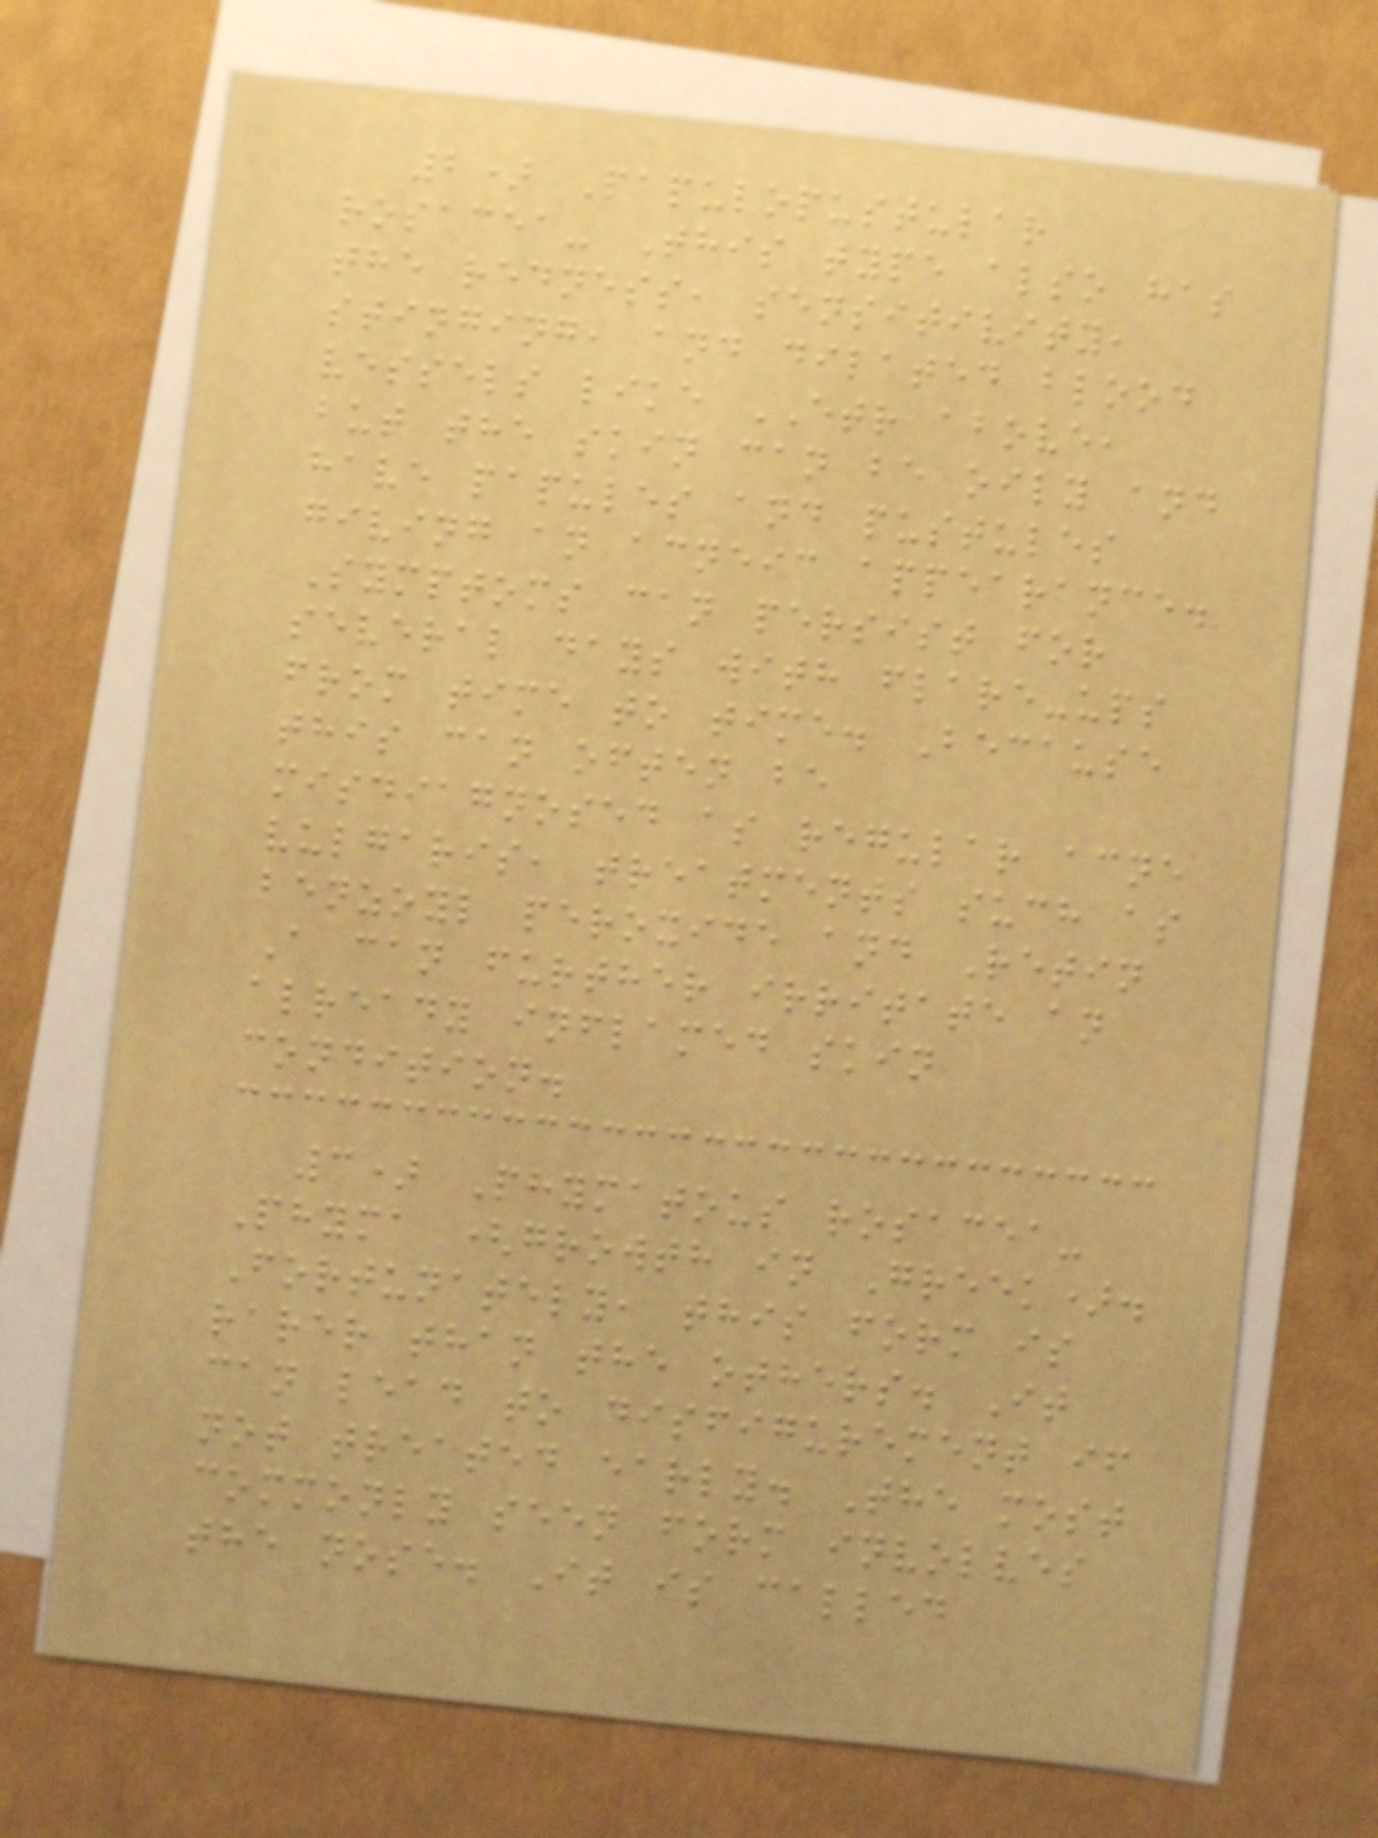2) Papulopustular
rosacea- This type also has
the redness, sensitivity,
stinging, and dilated blood
vessels like ETR above,
but the skin can be oily and
have papules and pustules
giving an acneic appearance.
Symptoms can persist for
several days with flare-ups
from time to time. Because
this can often be
misdiagnosed as regular acne
vulgaris, treatments such as
benzoyl peroxide and Retin
A can further irritate an
already inflamed skin
condition.
3) Phymatous rosacea-
Phyma (growth in Greek).
Fortunately, this form is
rarer than the others. It
can lead to disfigurement if
not treated early. The most
commonly seen form involves
the nose. It is called
